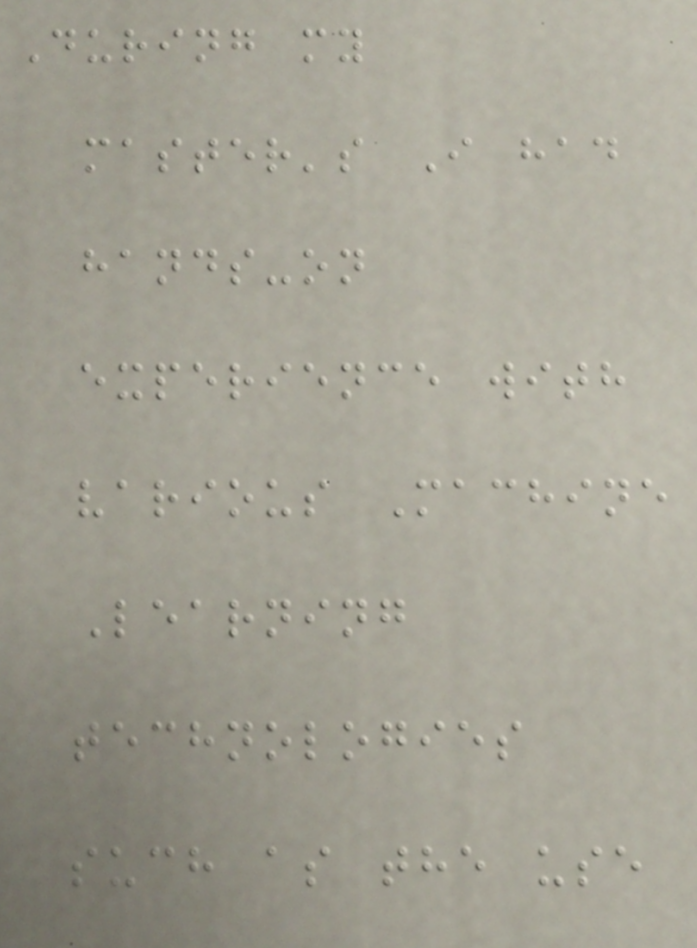During my
master's I had
hands-on
experience with
various Machine
Learning
technologies
such as the use
